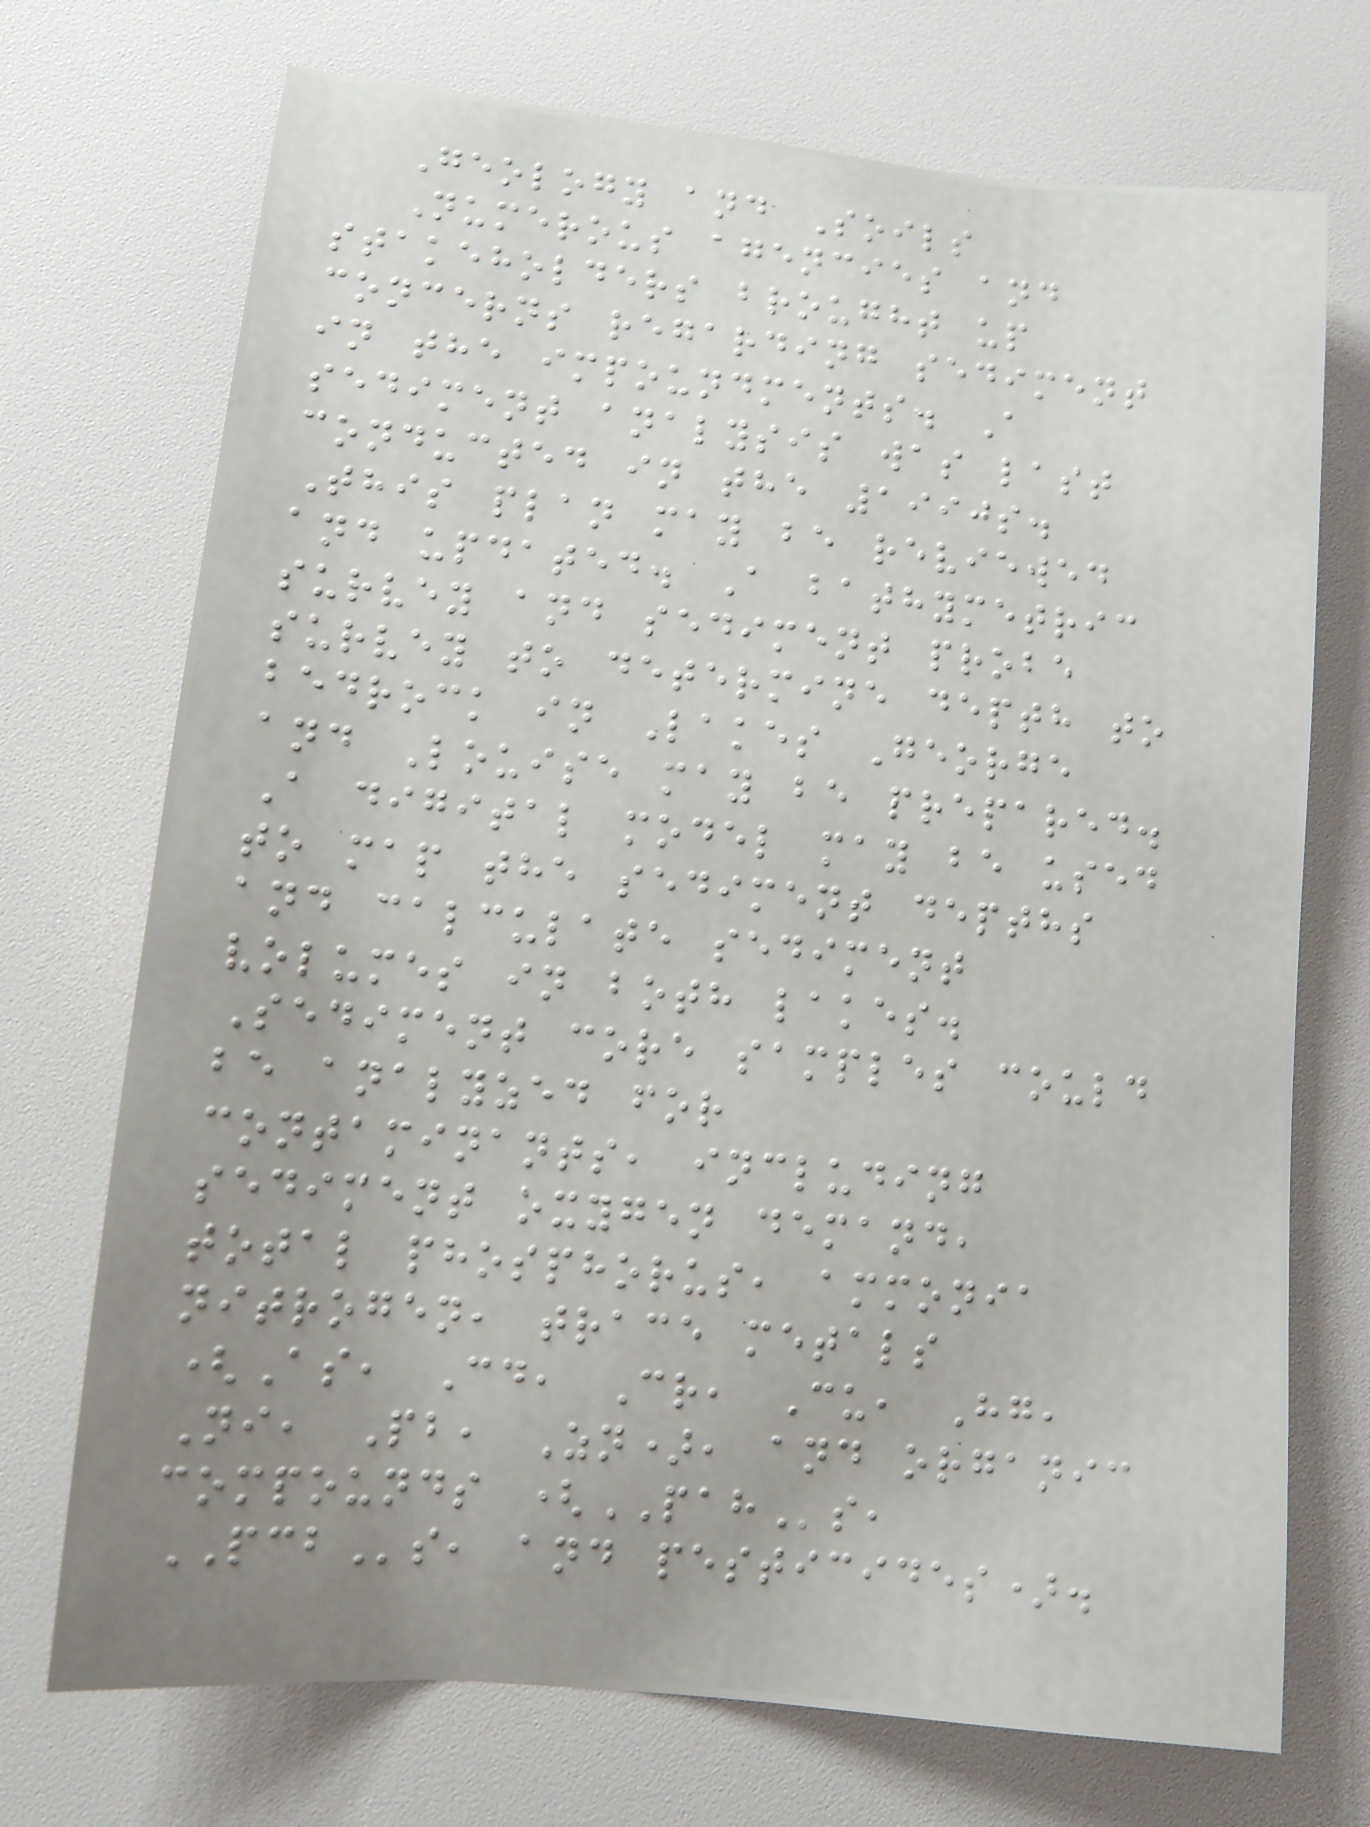Geology and Soils
Numerous agencies and
stakeholders brought up
concerns regarding sediment
in the impoundments. A
sediment analysis was last
conducted in the 1990s.
This plan may be reviewed
and updated. A bathymetric
survey and sediment probe
survey to determine depth to
bedrock in Lakes George
and Louise may be prepared.
A digital model may be used
to map the sediment depths
and calculate sediment
volumes in both lakes.
Sediment core samples could
be analyzed for
contaminants, including
sediment oxygen demand,
total phosphorus, ammonia
nitrogen, trace metals
(As, Cd, Cr, Cu, Hg,
Ni, Pb, Zn), and organic
compounds (PAHs,
PCBs, and pesticides).
